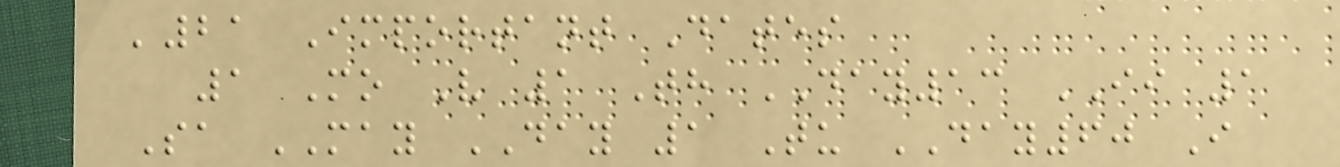'21 Important Dates
1 Mo V 1 Th DAY13 II 1
Sa MAY DAY 1 Tu DAY60 I
